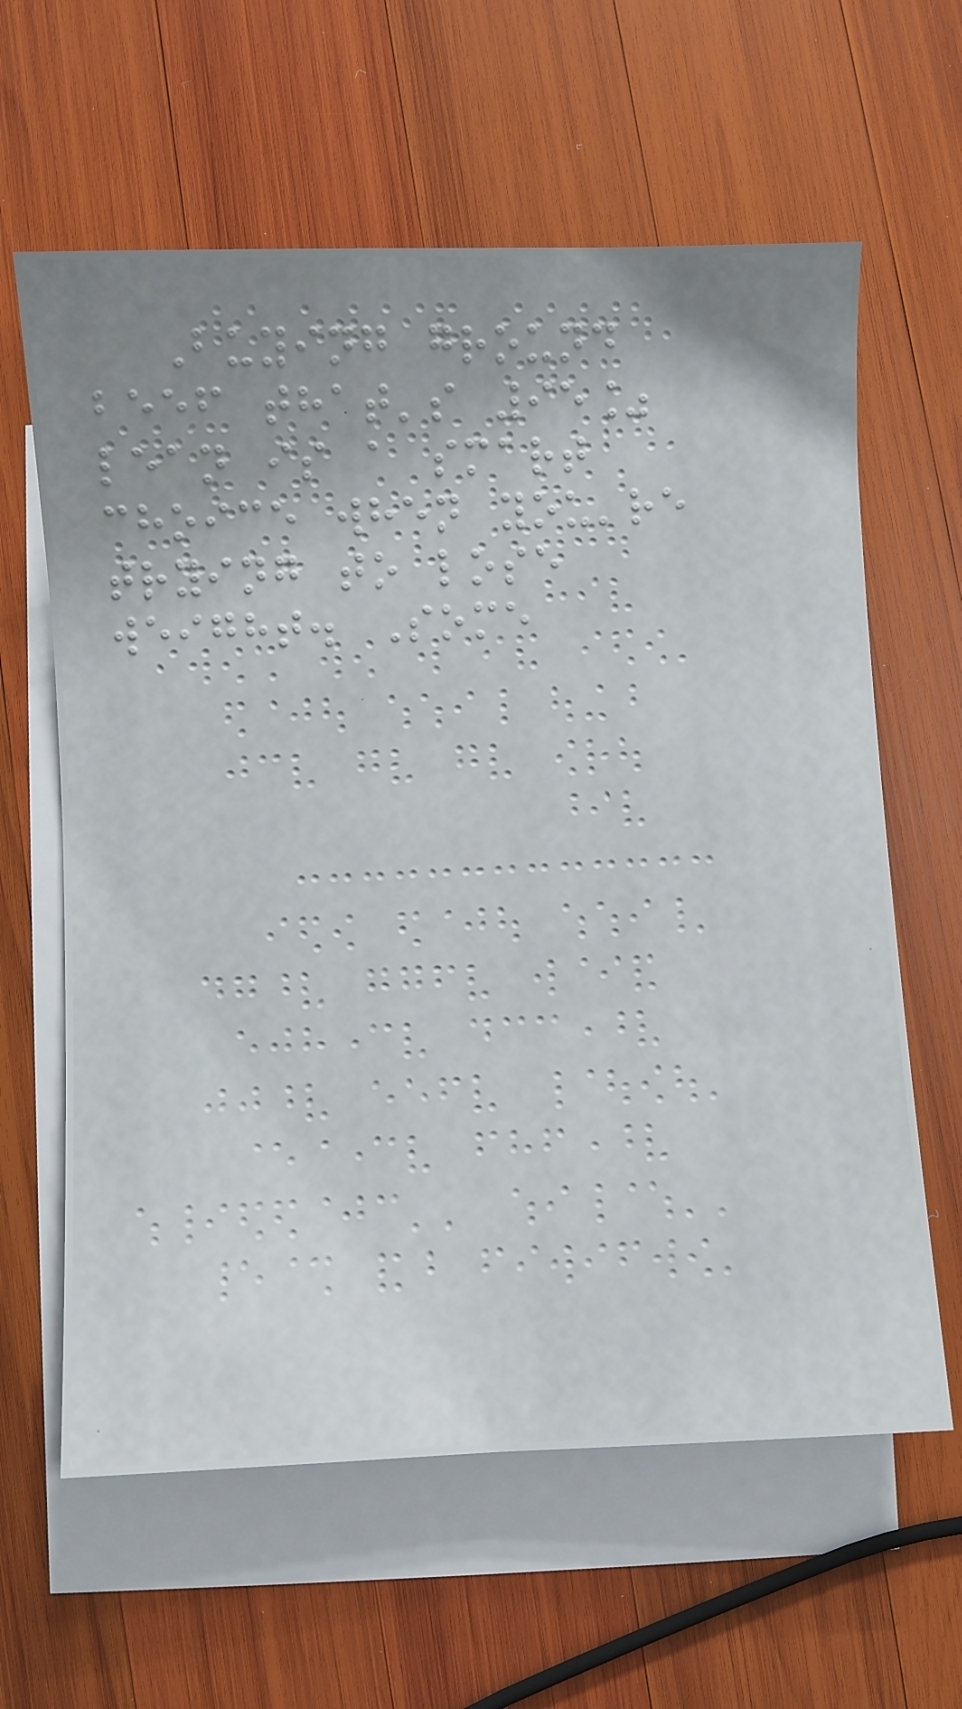Buying ground
beef that's 95%
lean is a smart
choice when you're
trying to lose
weight. Some
